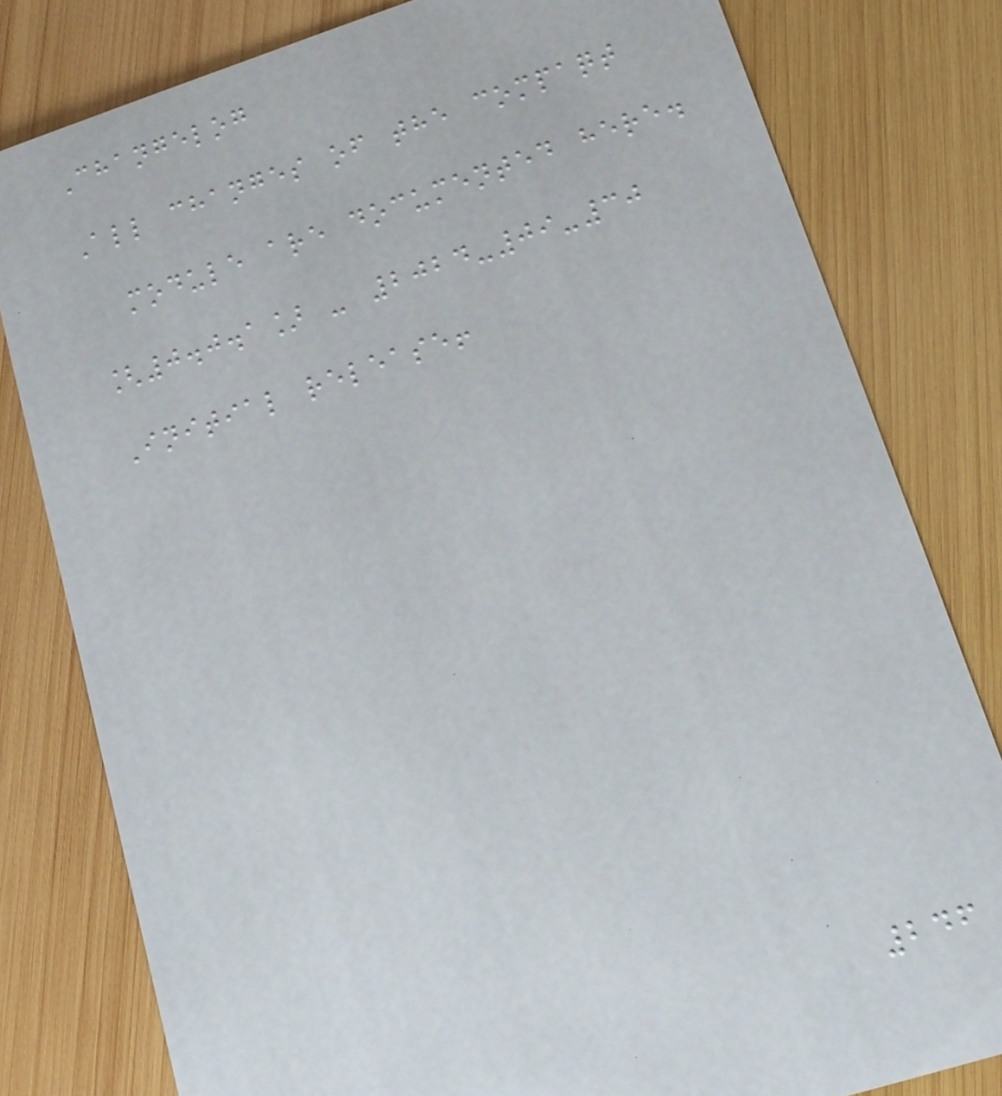Changelog
All changes of the compaqt
module are documented here.
[0.0.1] - 2024-09-30
Initial release!
246
